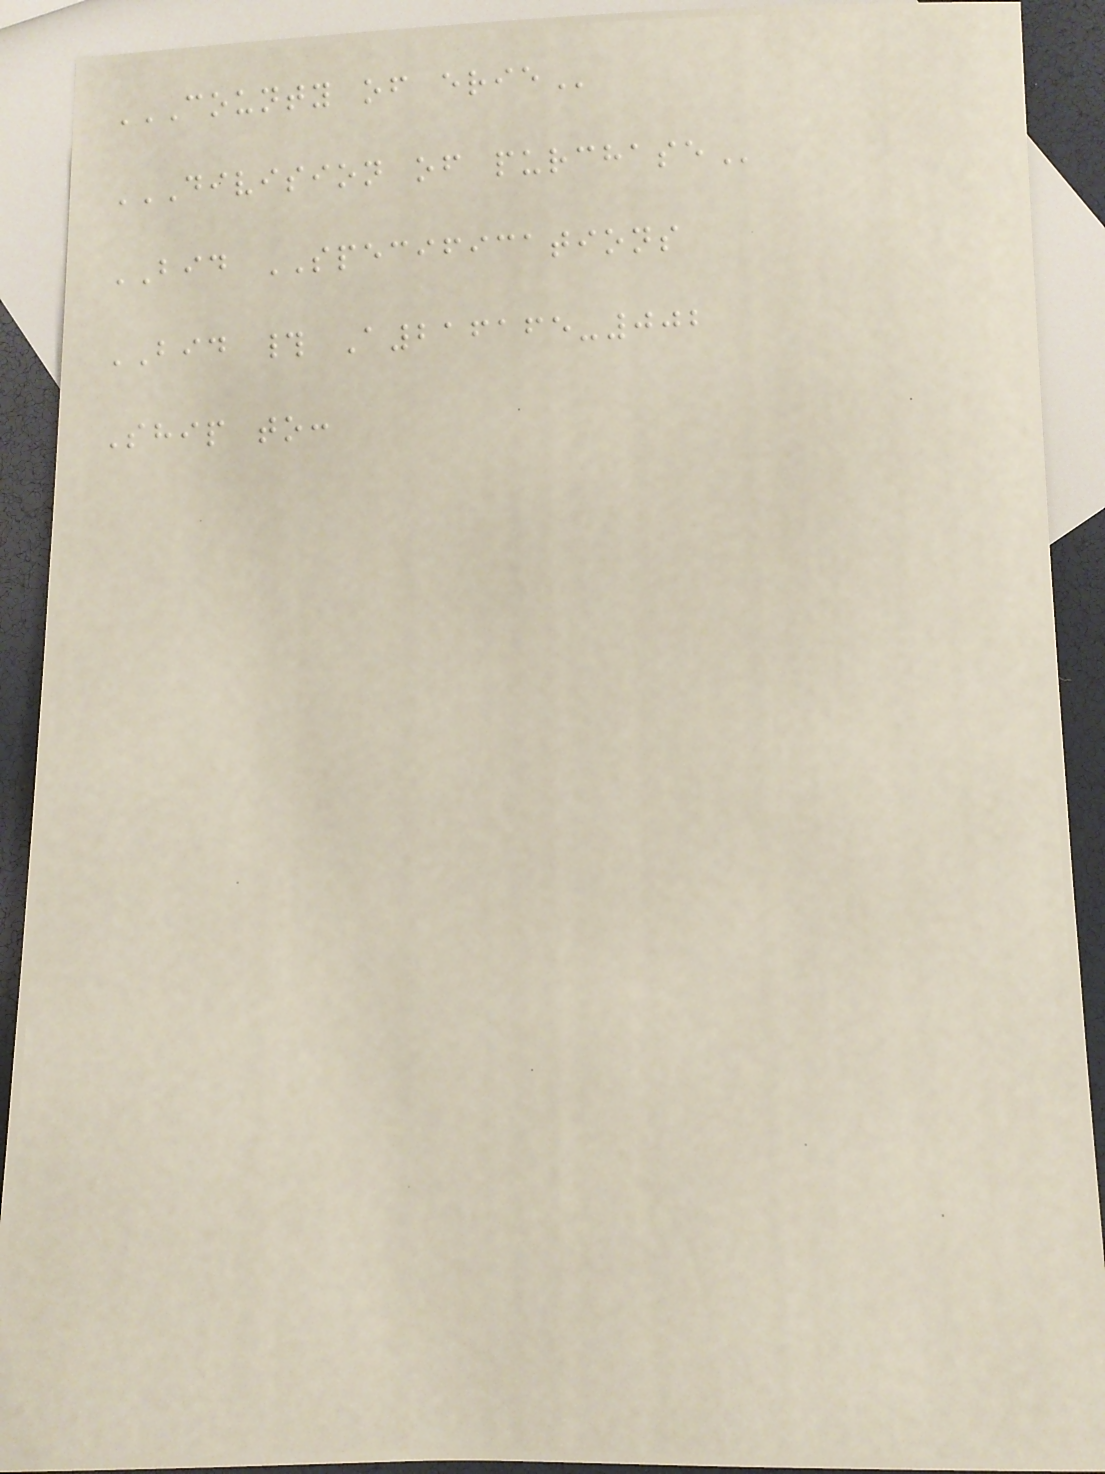COUNTY OF ERIE
DIVISION OF PURCHASE
BID SPECIFICATIONS
BID # A216165-002
Ship to:
